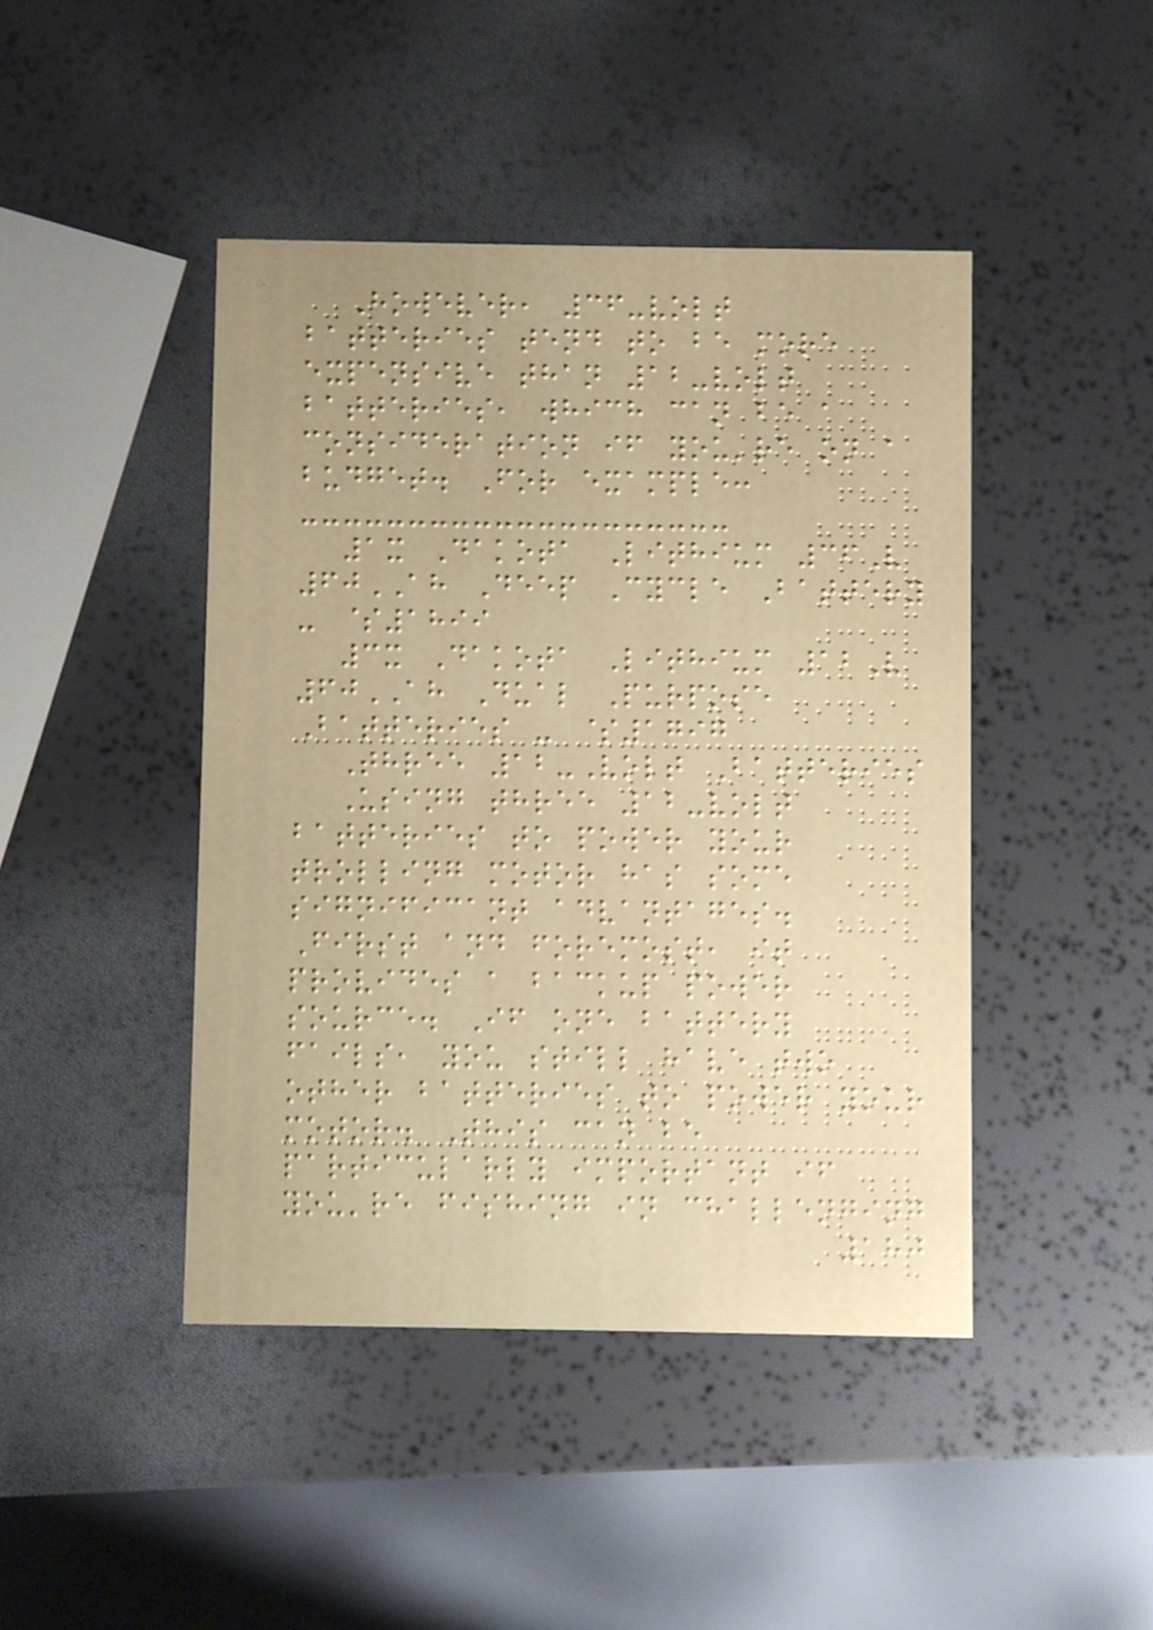However, 36-volt
batteries tend to be more
expensive than 12-volt
batteries, which can be a
consideration if you're on a
budget. For example:
1x Dakota Lithium 36V
60AH Deep Cycle Battery
- $1899
3x Dakota Lithium 12V
60AH Dual Purpose
Batteries - $1797
Three 12-Volt Batteries
Using three 12-volt
batteries to power your
trolling motor has some
significant advantages.
First and foremost, it
provides a backup power
source. If one battery
fails, you still have two
other batteries to power your
motor. This can be
particularly important if
you're fishing in challenging
180
